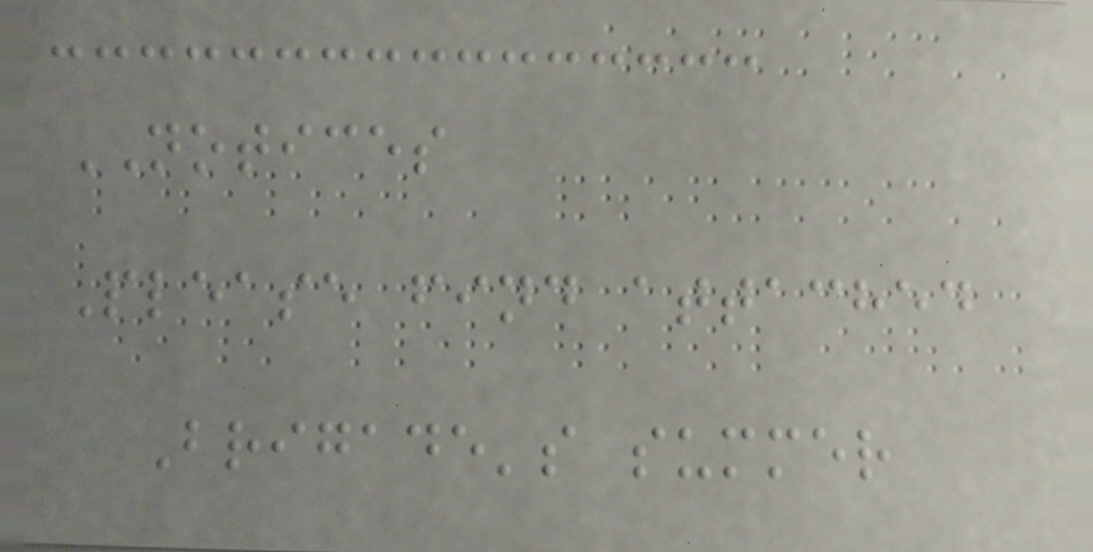NOTICES
Please find attached
Brigade's summer
